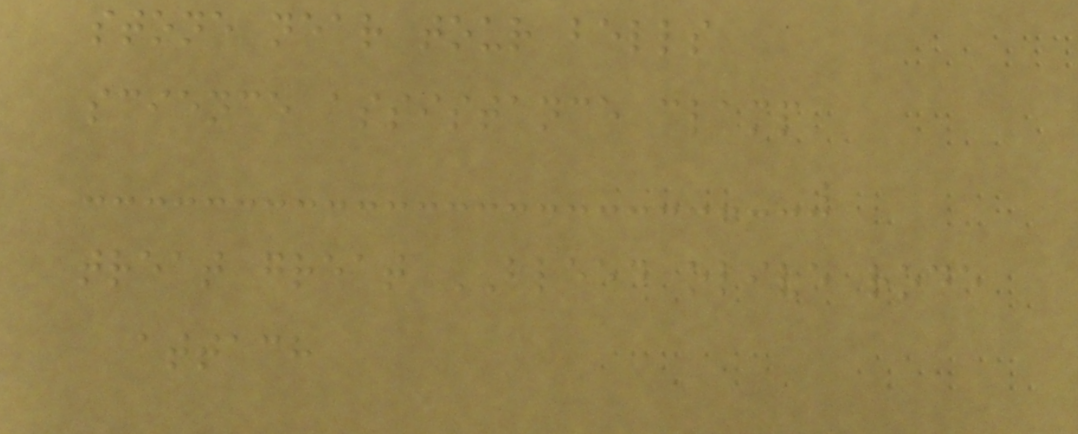stone near tour bells
science assistance clamp
treat great BLEED olive rode
attach
